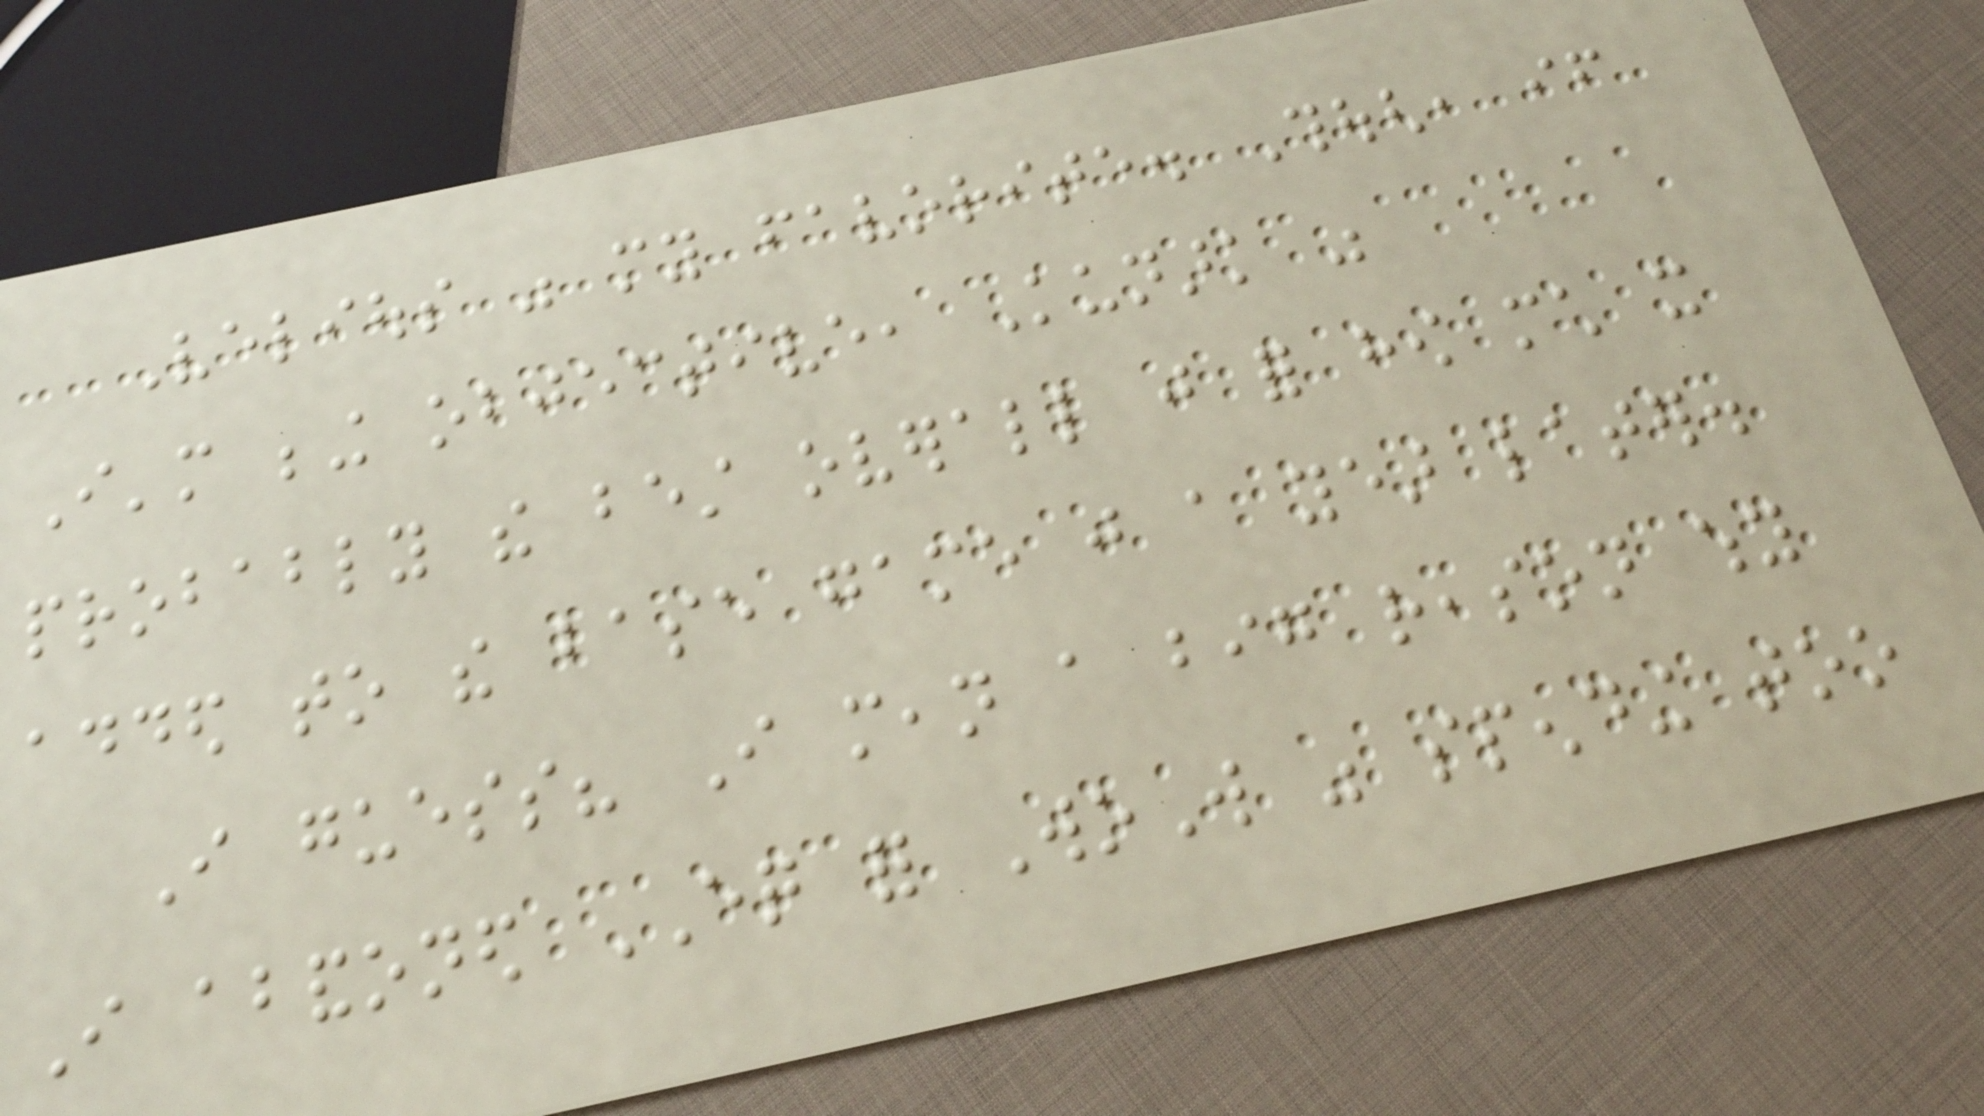Velious was my favorite. Though, if
I'm being objective, Kunark was
probably the best overall just for how much it
added to the base game just a year later.
I guess? I mean a big reason why
I abandoned EQ for WoW was spending too
